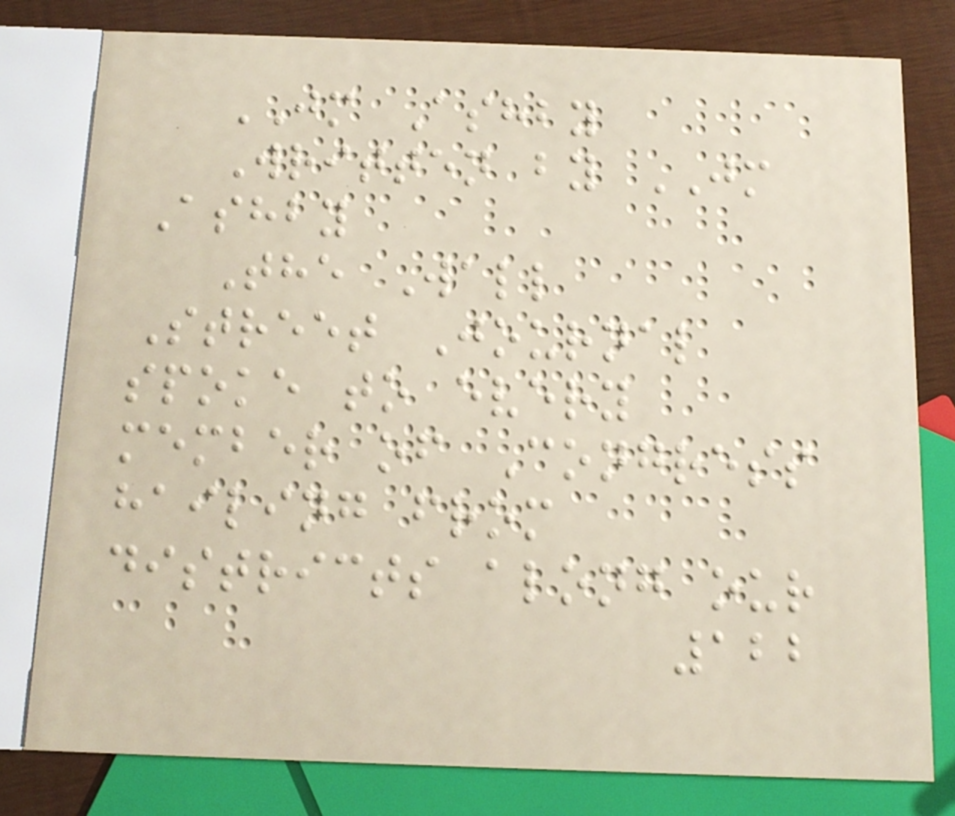JM Ashby
Written by JM
Ashby
The Wall
Street Journal
spoke to every
member of Congress
hailing from
districts along our
122
